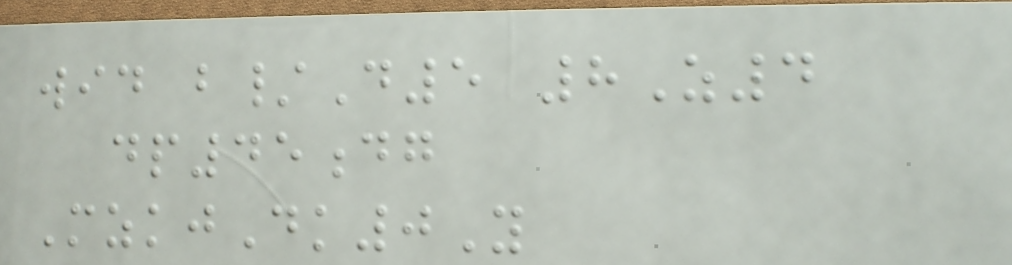wid b/D5 8Z4
dp45dg
MzkjDk0Y
